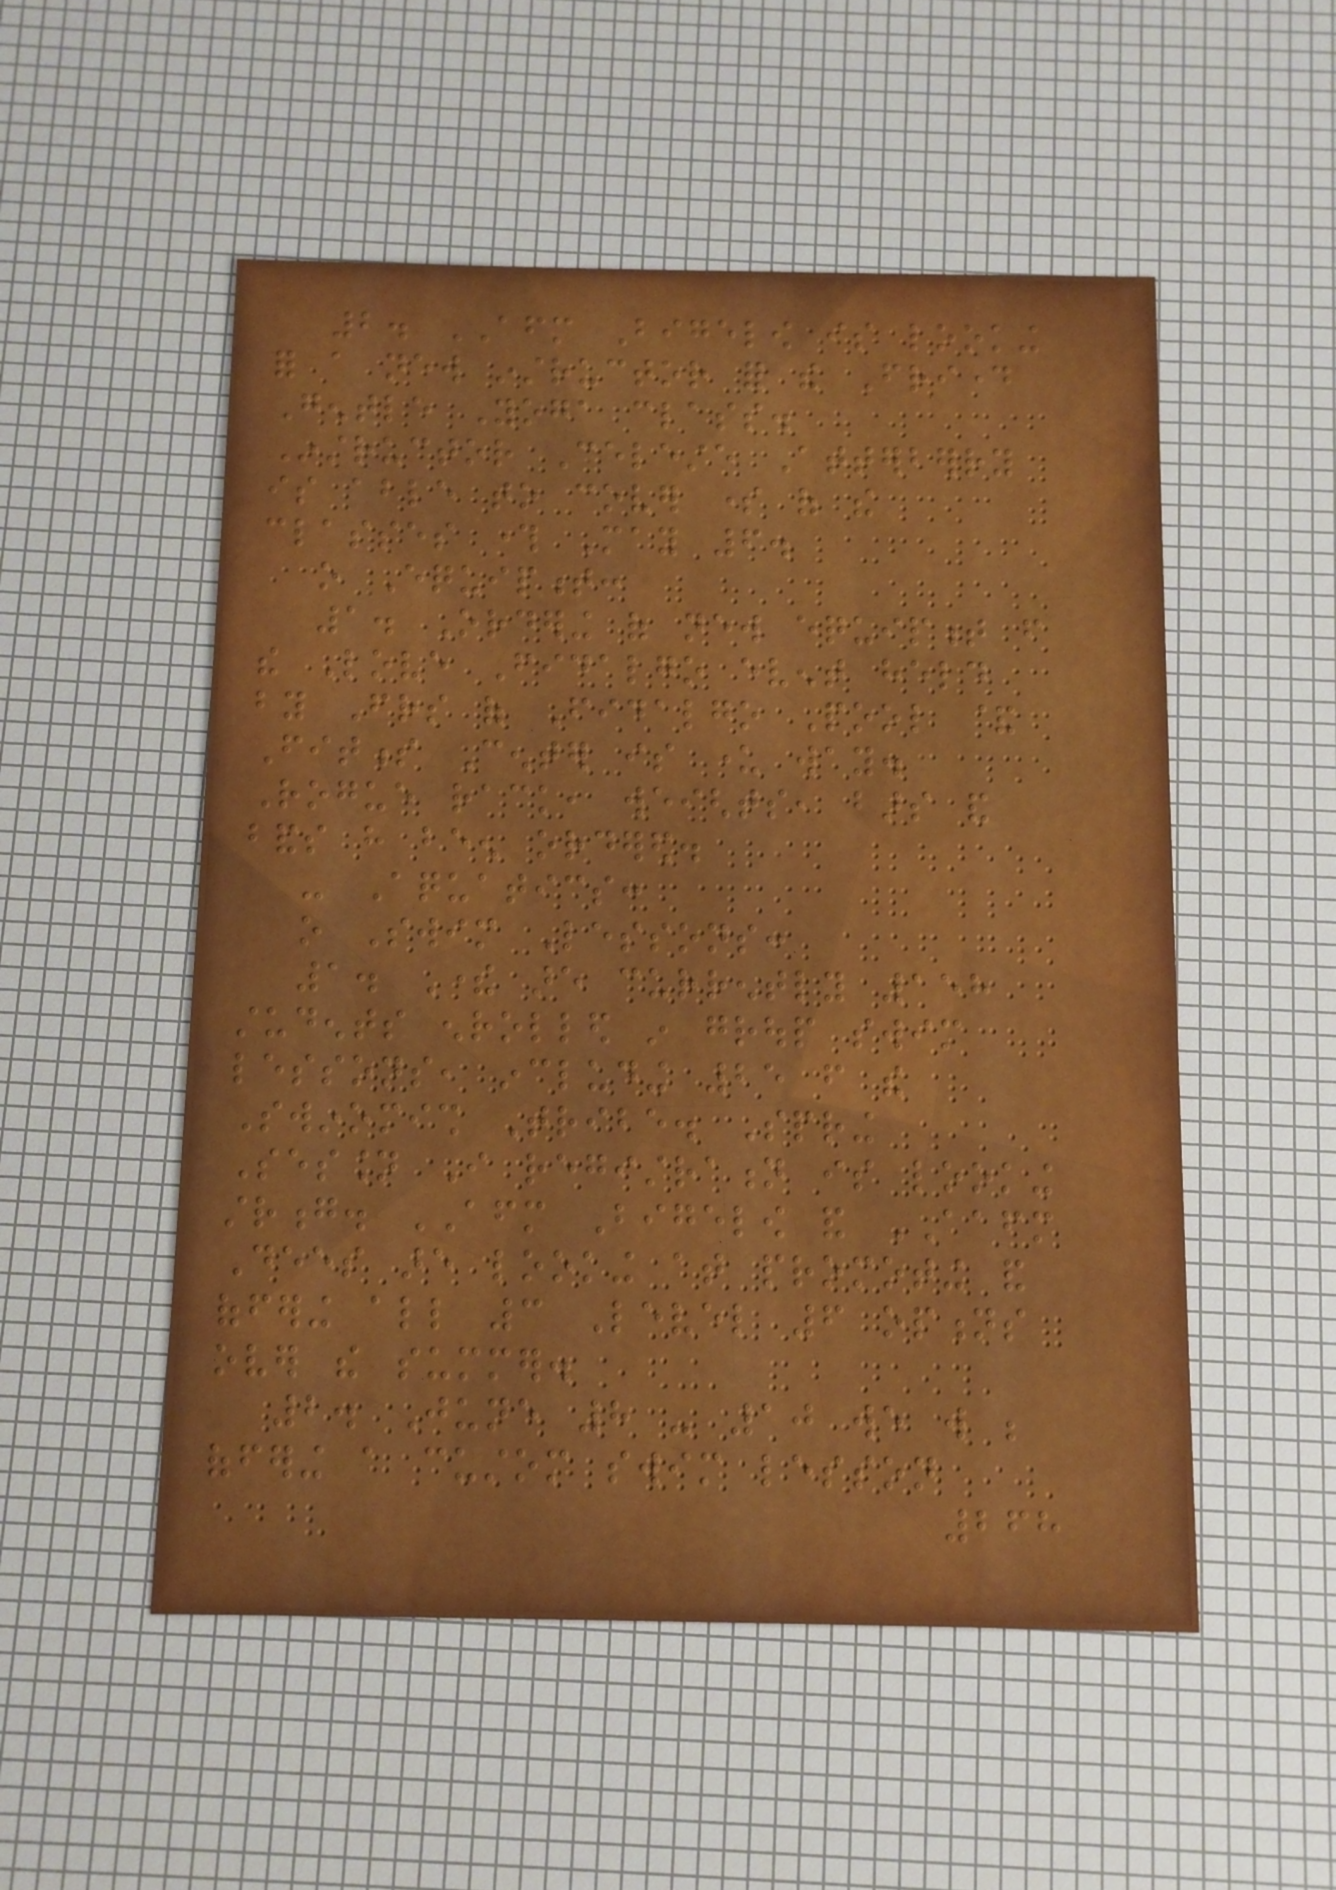2. AFM Bigelow is looking
for a new instructor for the Friday
Gentle Yoga class.
Instructor Celeste Atterberry
is able to cover some of the
classes through May 6.
o Equipment:
1. Ordering of new equipment from
the Love Fidalgo event held
by Friends of Fidalgo Pool &
Fitness Center is under way.
Rogue rack, weights, bars and
bands have been ordered.
- Aquatics:
o Swim Lessons:
1. There are currently 158
students enrolled in group swim
lessons, including 25 from the
Swinomish Tribe. Spring
Session I registration is looking
strong. AFM Bigelow and AAFM
Dees are looking at promoting and
offering all 3 Level 6 options
over the summer.
2. June 8 - 10 we will be
offering a custom swim lesson
268
